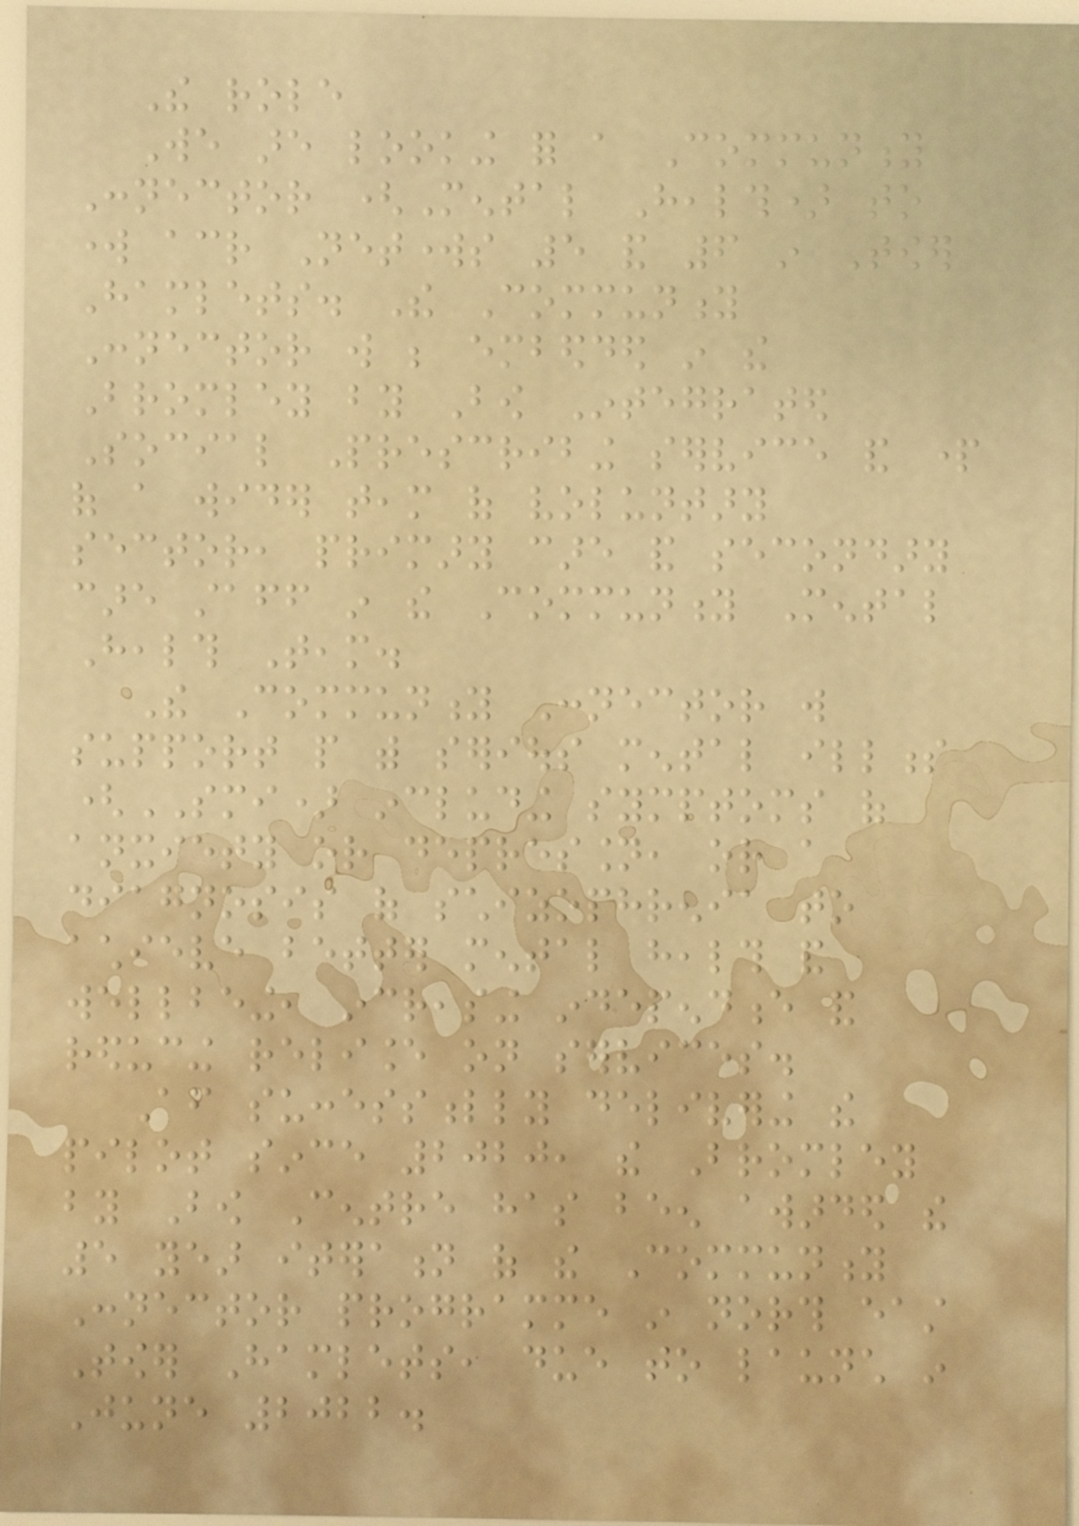The role
We are looking for a Community
Connector (Mental Health) to
work across Networks 5 and 6 in Tower
Hamlets. The Community
Connector will be embedded in the
Bromley by Bow Integrated
Social Prescribing service and part
of a wider team of voluntary
sector, primary care and secondary
care staff in the Community Mental
Health Team.
The Community Connector will
support people with serious mental illness
(SMI) including symptoms of
anxiety or depression, or a
diagnosis of schizophrenia to
achieve better mental health and
wellbeing, increasing independence and
reducing reliance on services.
After successfully delivering the
pilot since 2020, the Bromley
by Bow Centre has been awarded the
5 year iteration of the Community
Connector programme in north east
Tower Hamlets, due to launch in
June 2022.
